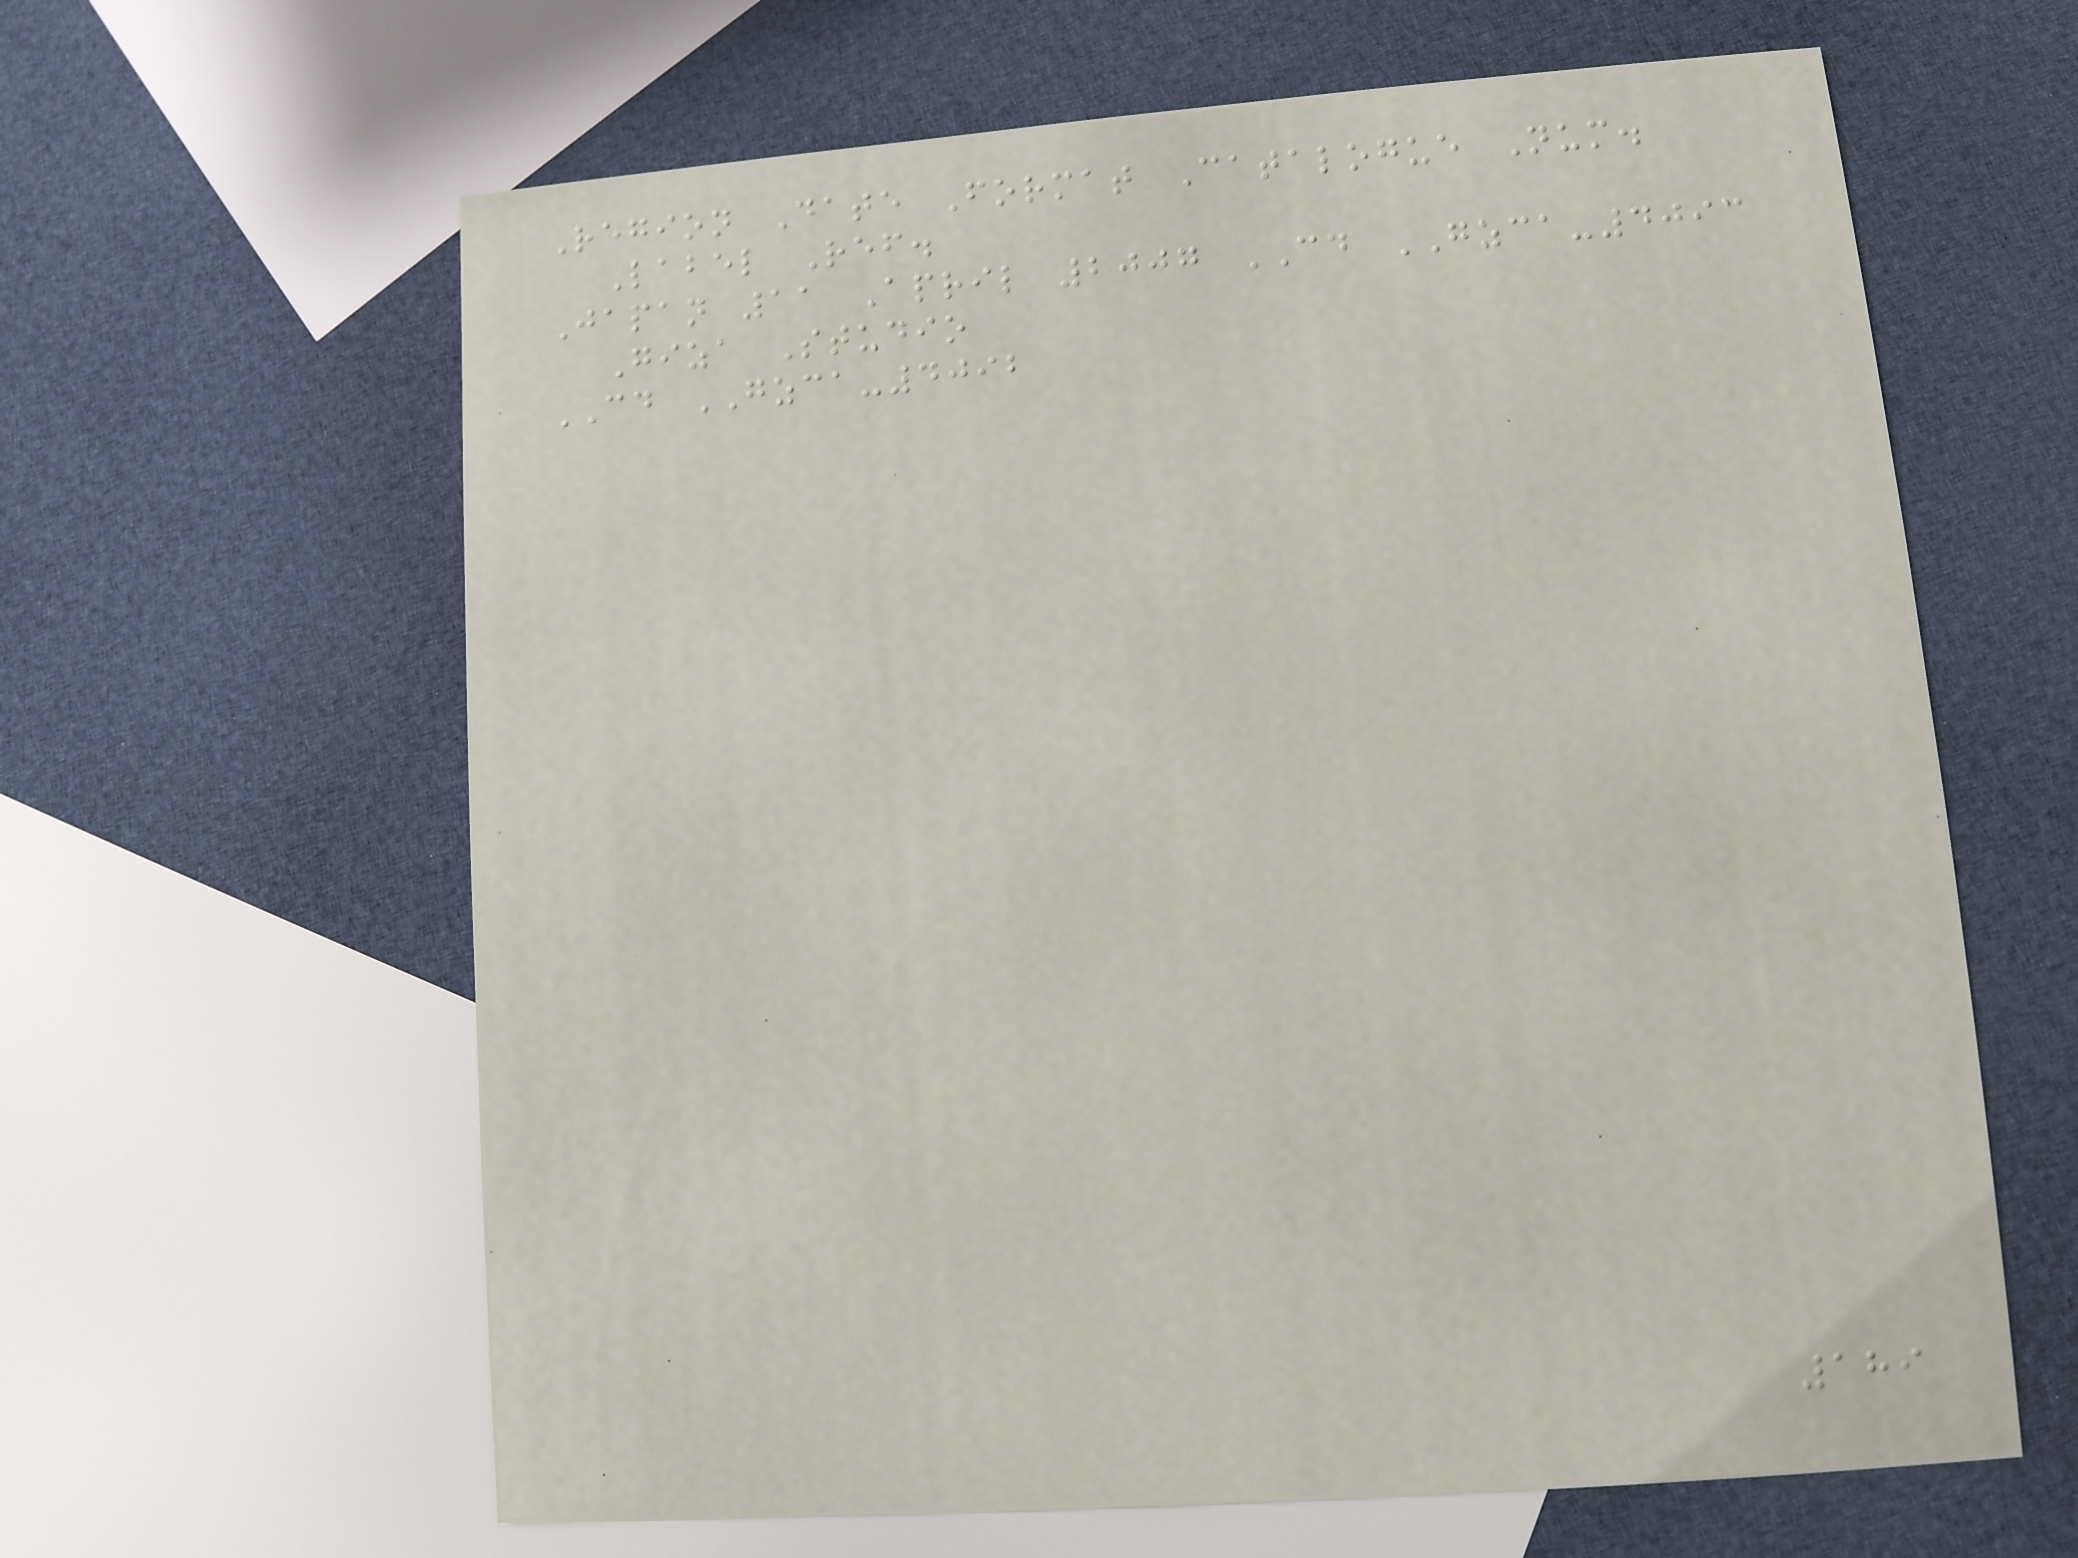Region Date Format Catalogue Num.
Label Ref.
Japan 11 April 2007 CD GZCA-4093
Giza Studio
CD GZCA-4092
189
